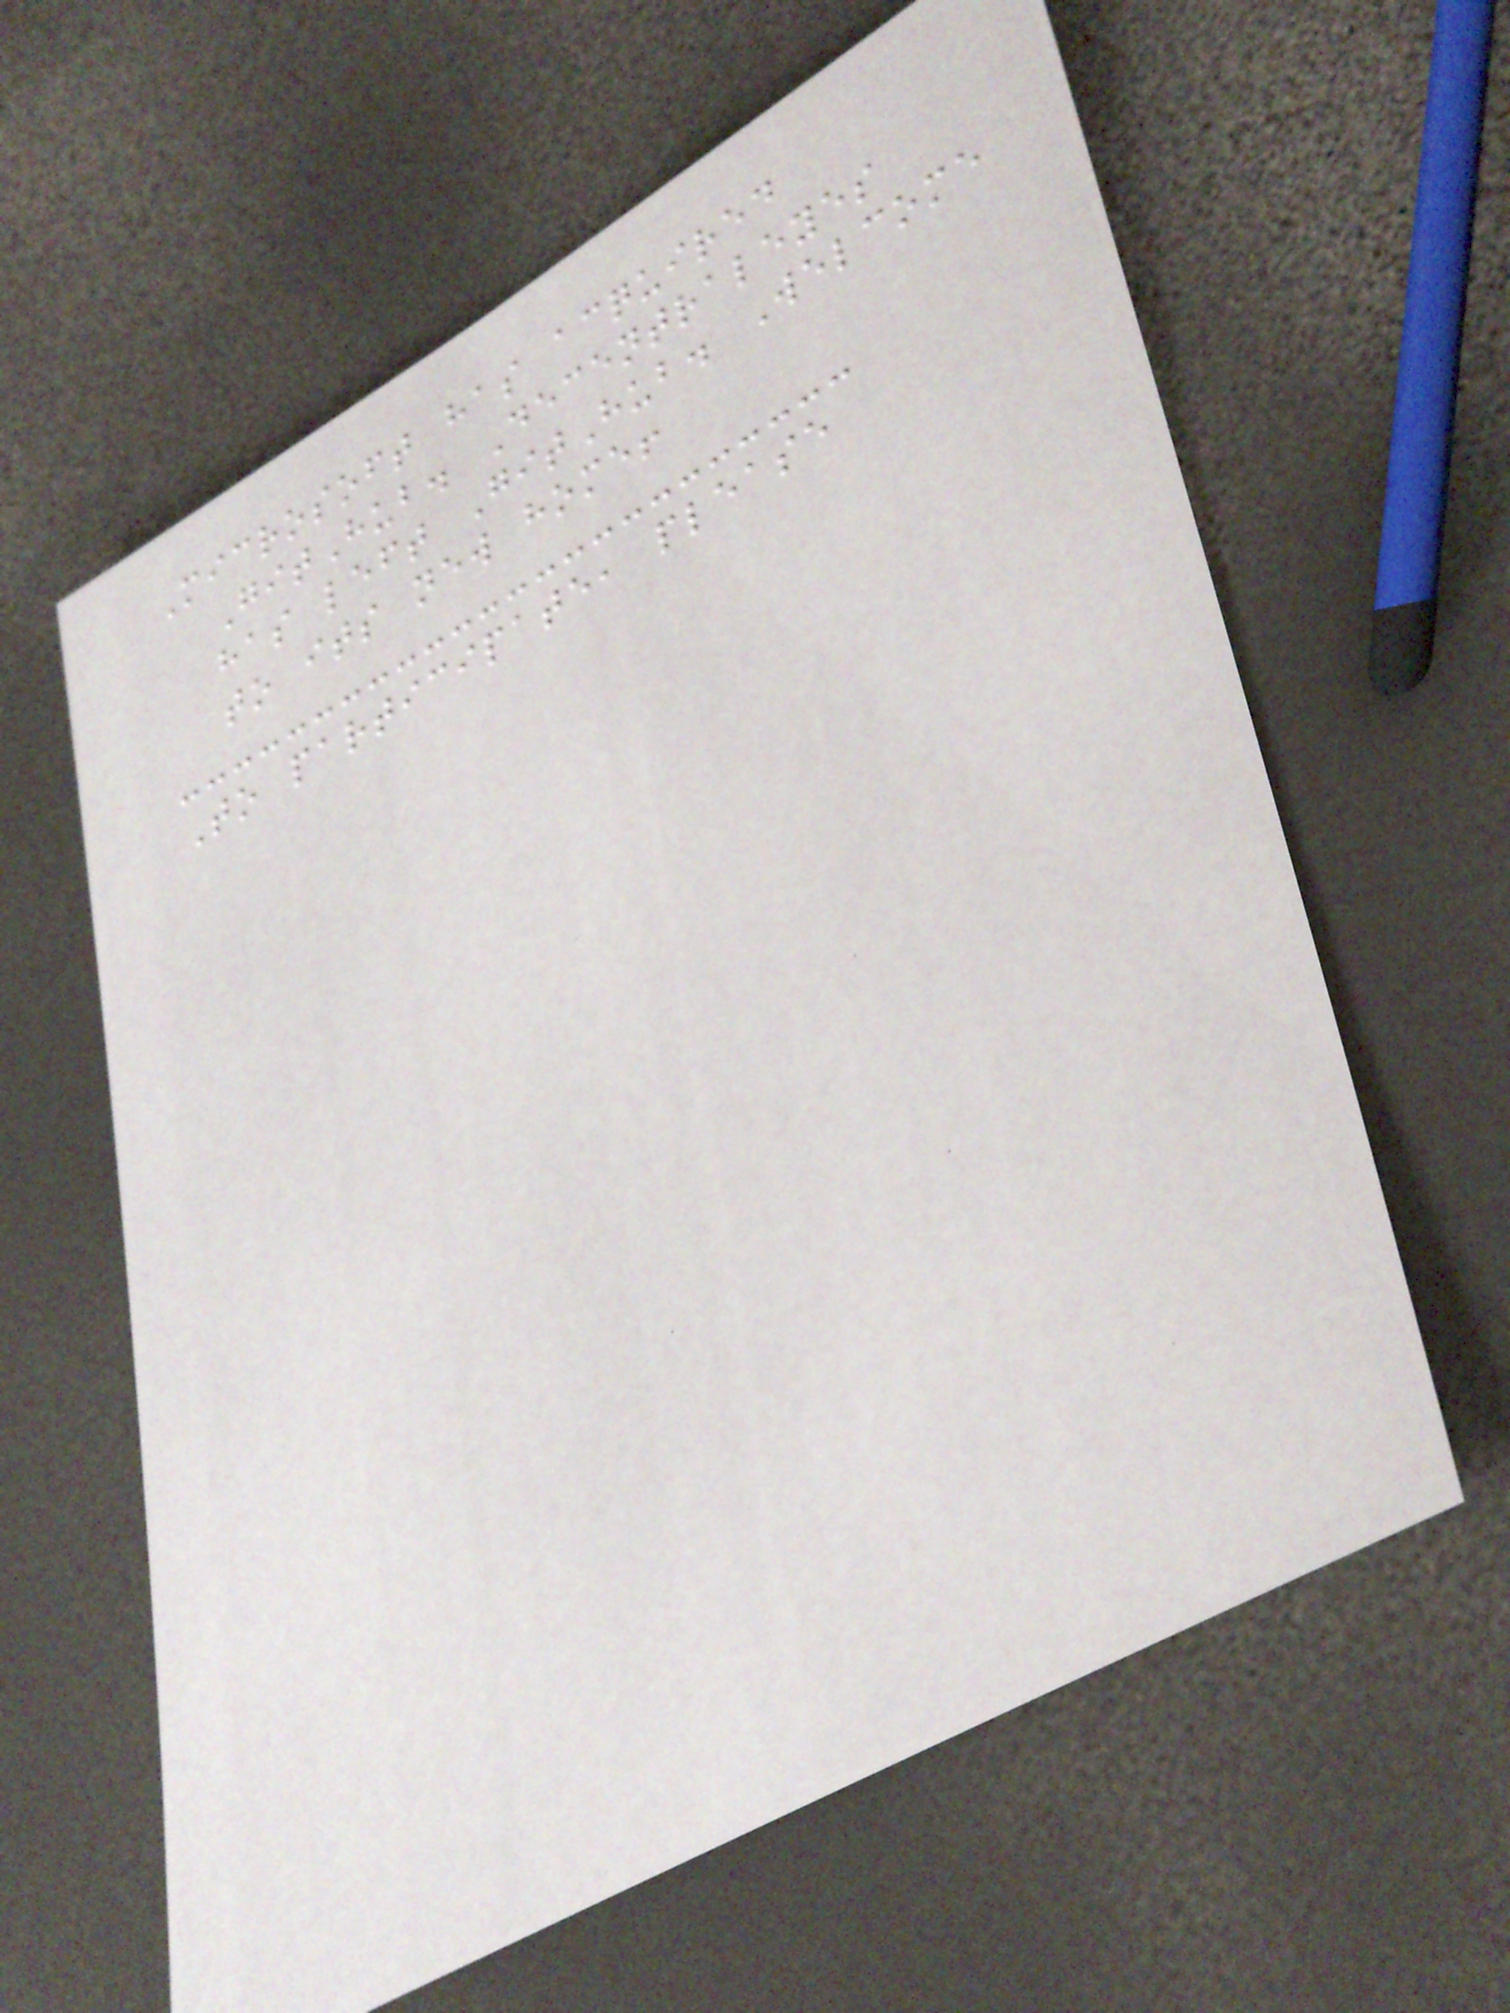Microsoft has acquired
GitHub. Decentraleyes
has left GitHub. Welcome
to its new home!
To participate, please
